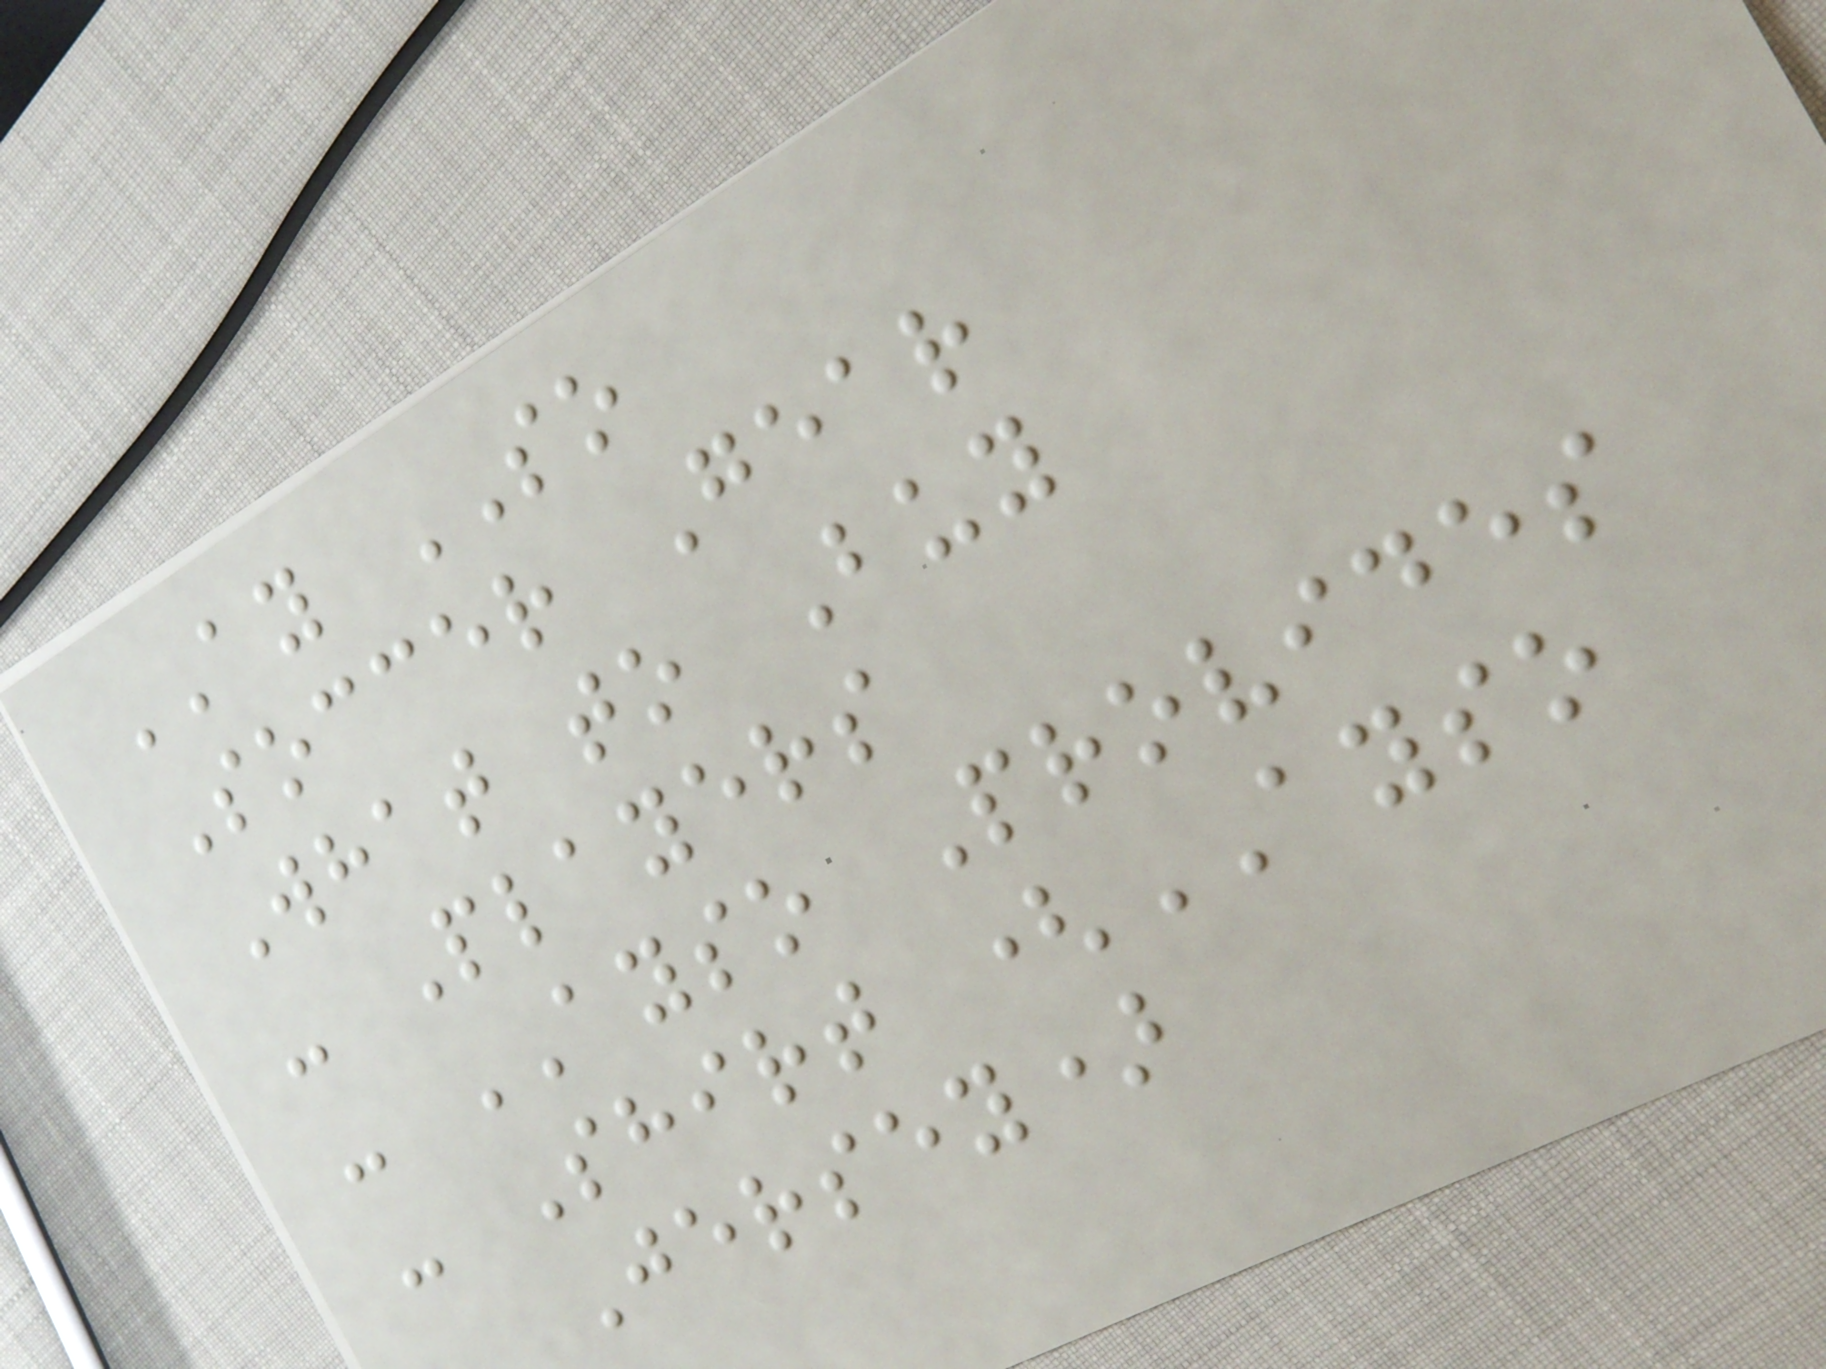AY SO
Soccer Gear
What to Buy
- Players
- AYSO Provides
- Shirt (AYSO
Jersey)
